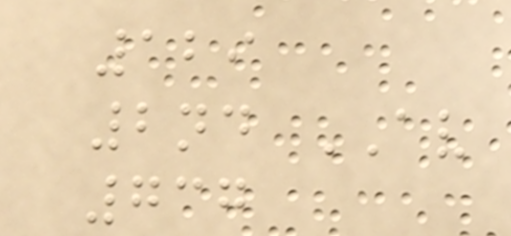129
2nd AV
737
